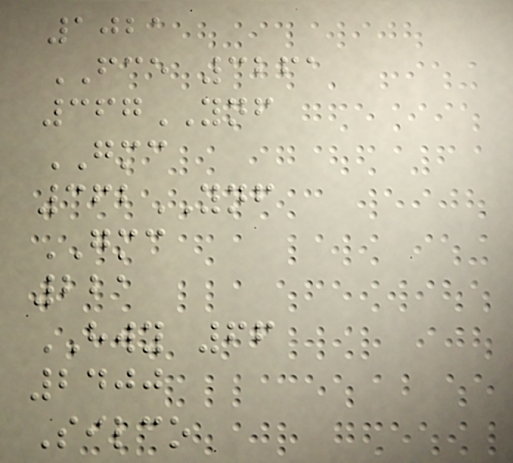1021
FCE 3261
367YNF
GMC
362YNF
GMC
221
HWY 66
2400
Silco
